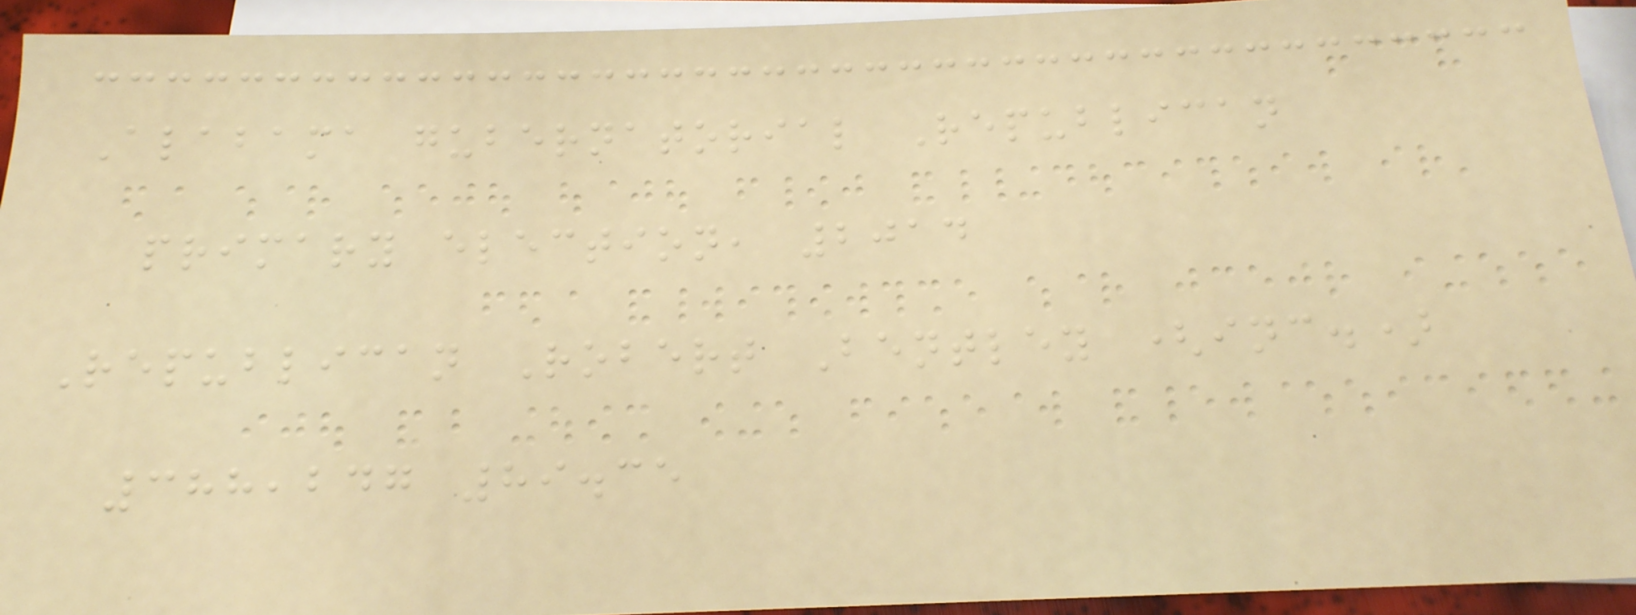Alabama gubernatorial Republican
primary election, 2014
Republican Robert Bentley (inc.)
388,247 89.35
